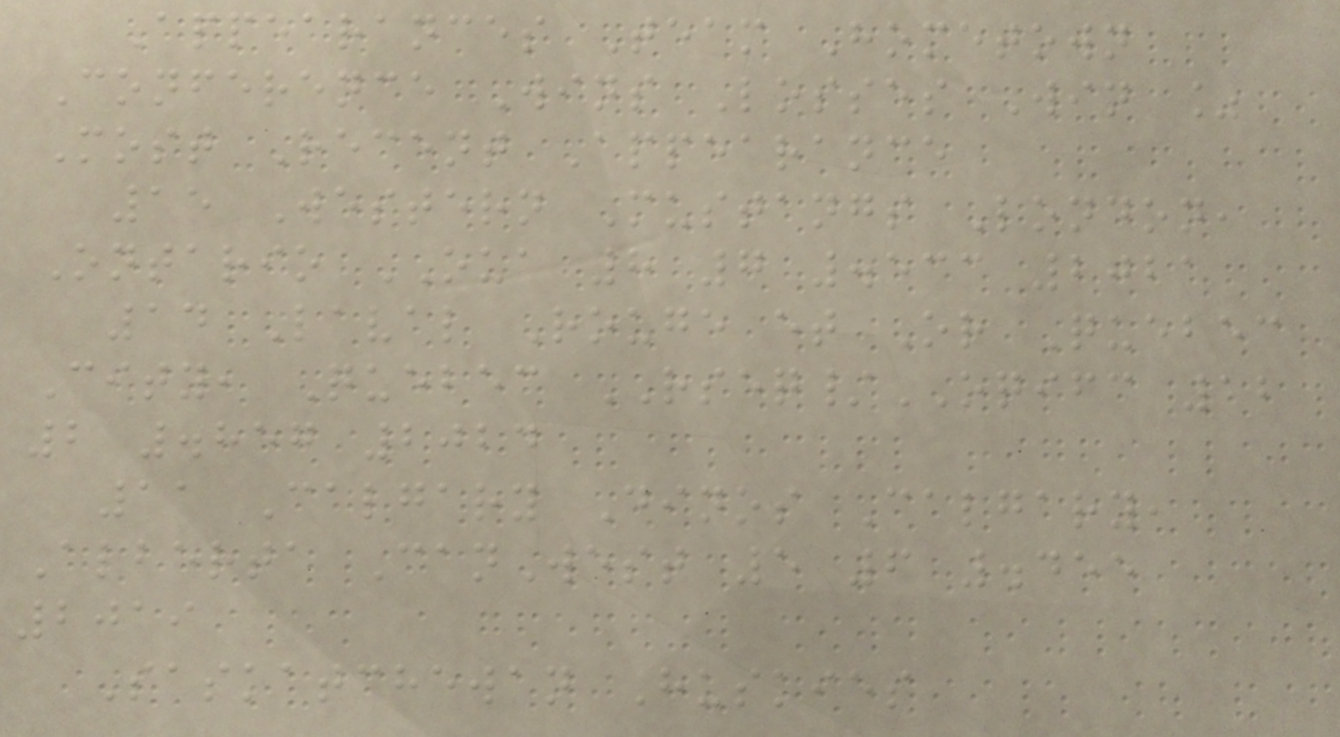Appearances Team Hometown
Conference Wins Losses Win %
Most Recent Appearance
15 Western Mustangs London,
Ontario OUA 8 7 .533 2021
14 Laval Rouge et Or Quebec
City, Quebec RSEQ/OQIFC 12
2 .857 2024
11 Calgary Dinos Calgary,
Alberta CanWest 5 6 .455
2019
Saskatchewan Huskies
